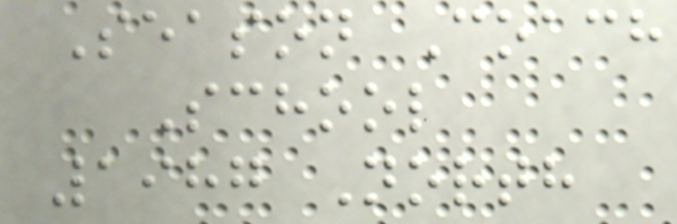Season Coach
School
1987 North
